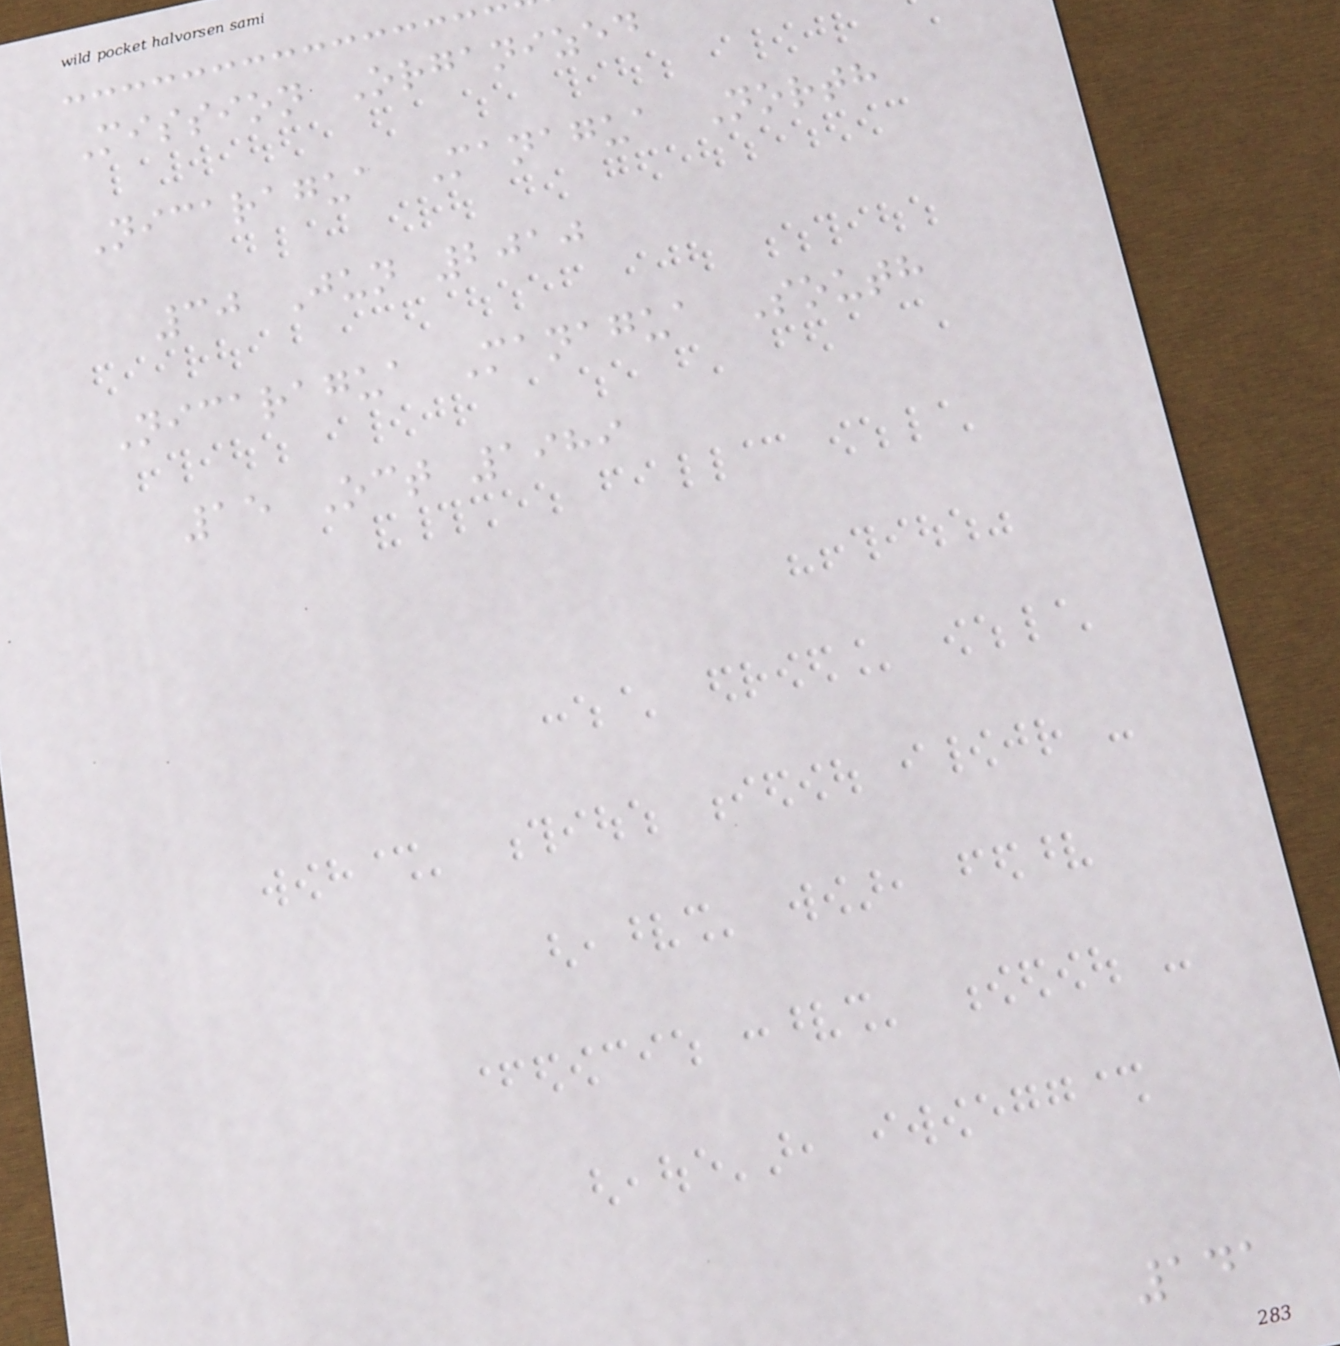Mission Organized
Nicaragua Managua North
30 Jun 2010
Nicaragua Managua South
15 Oct 1989
141
